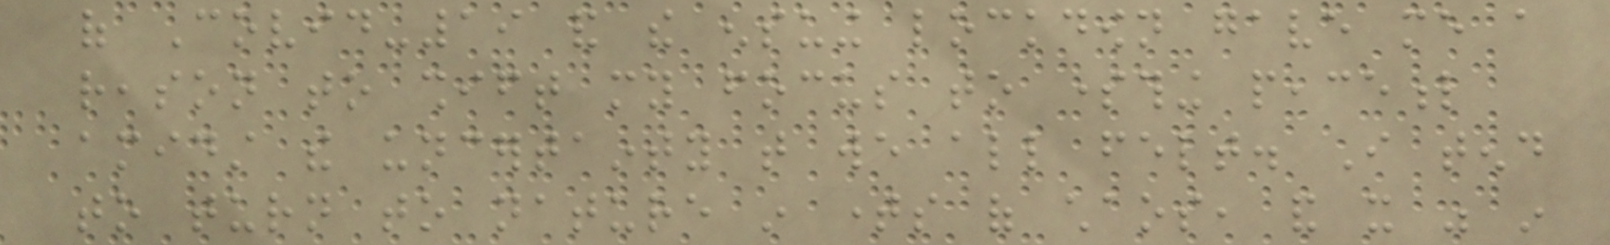of Covid-19 and the ensuing lockdown gave me a
reason to shift my focus to something peaceful
amidst the uncertainty that we all felt. I tend
to turn to nature in times of chaos, and it was in
